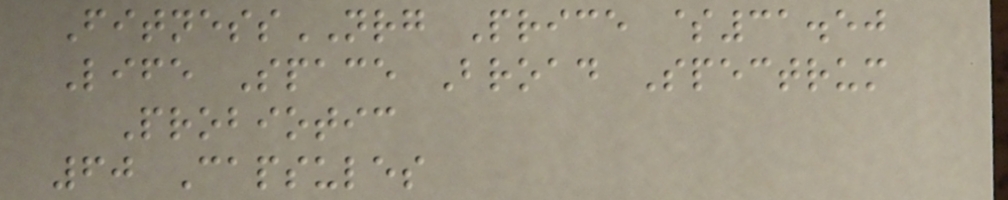FitnessNRG Price $31.50
Life Space Broad Spectrum
Probiotic
60 Capsules
